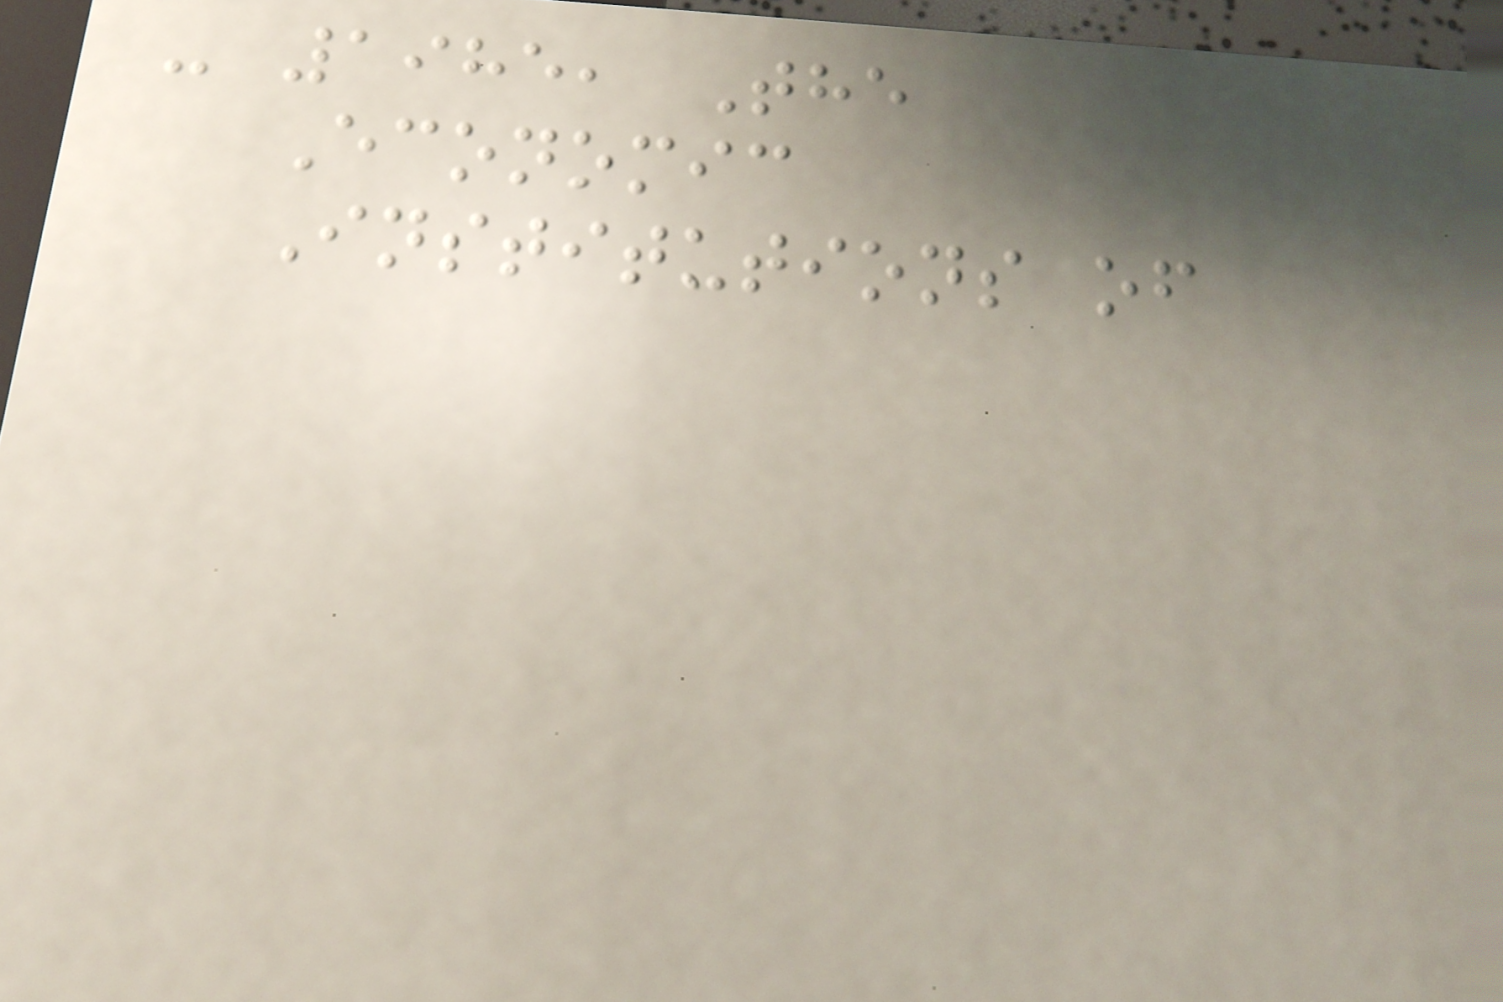- 1985, The
Economic
Institutions of
